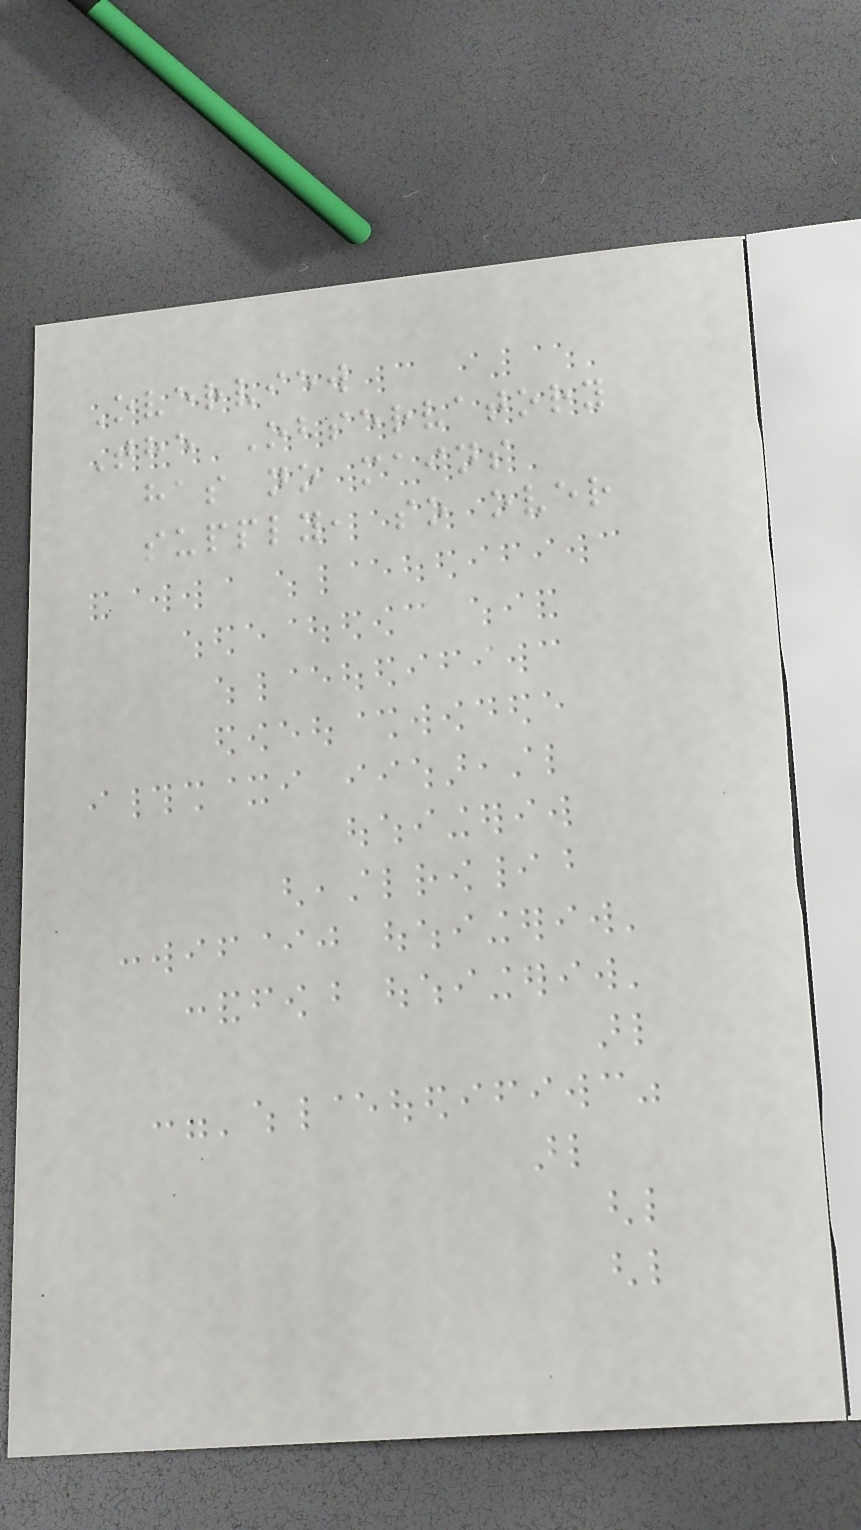Overview
The Observatory
has no mains
supply, so over
